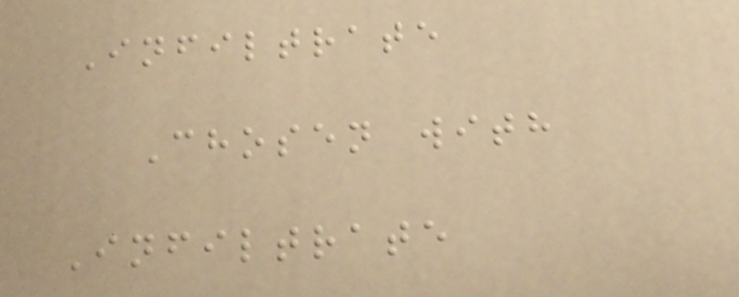Infiltrate
Chosen with
Infiltrate
